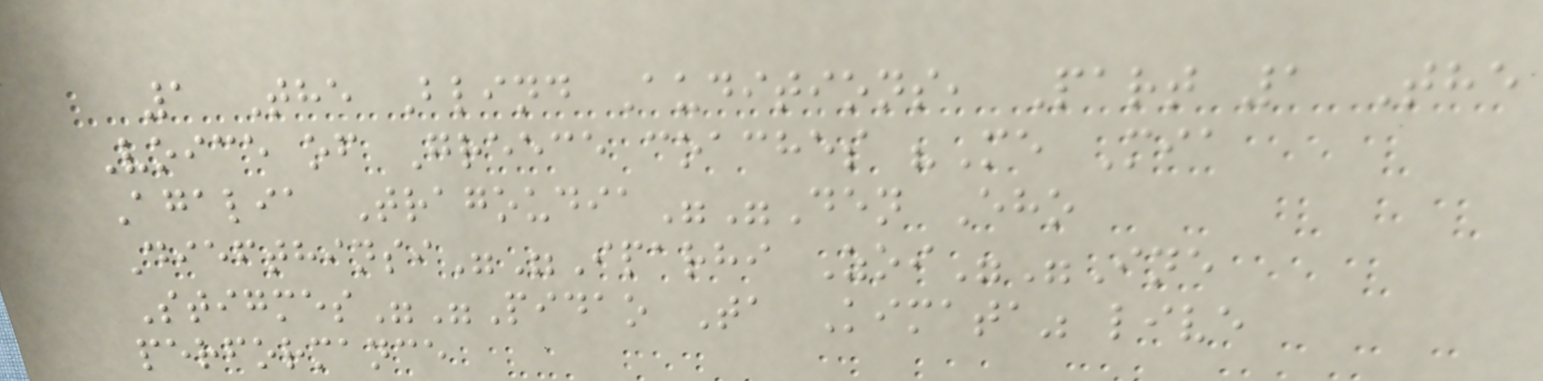1 The Blind Auditions, Part 1 The
Voice of Greece coaches "Me Mia
Agalia Tragoudia""Den Eho
Diefthinsi""Iparhi Zoi""Ine
Stigmes""Pidao Ta Kimata" live
performance
